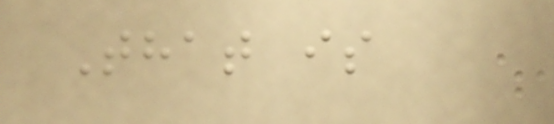That is
